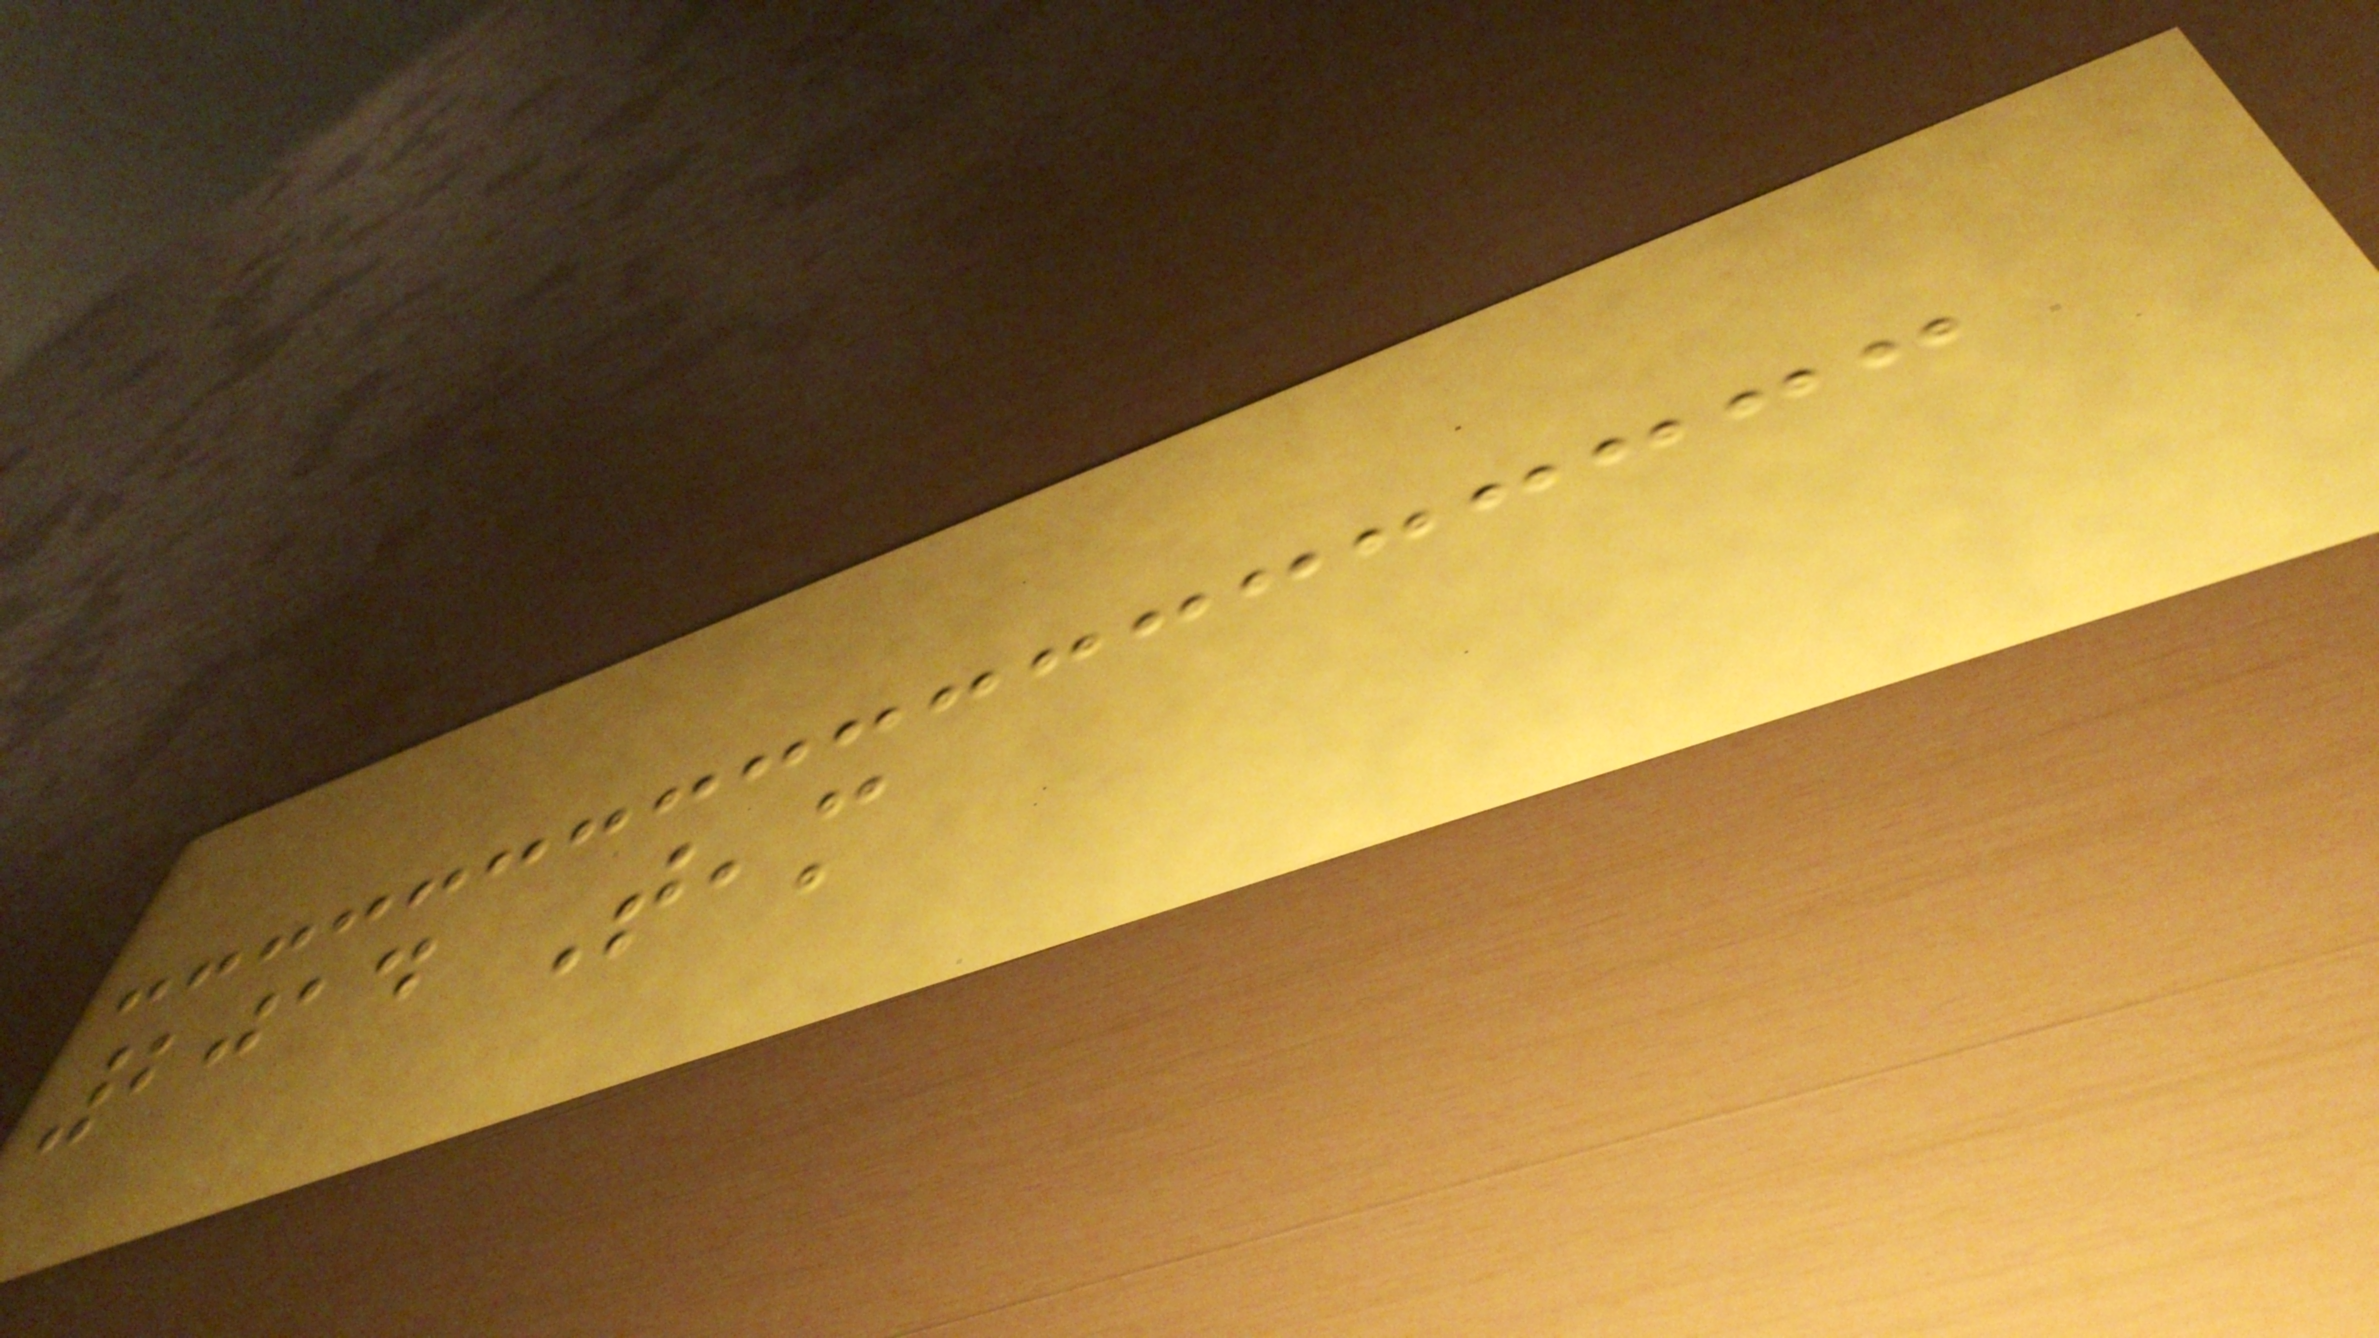2014 Team
